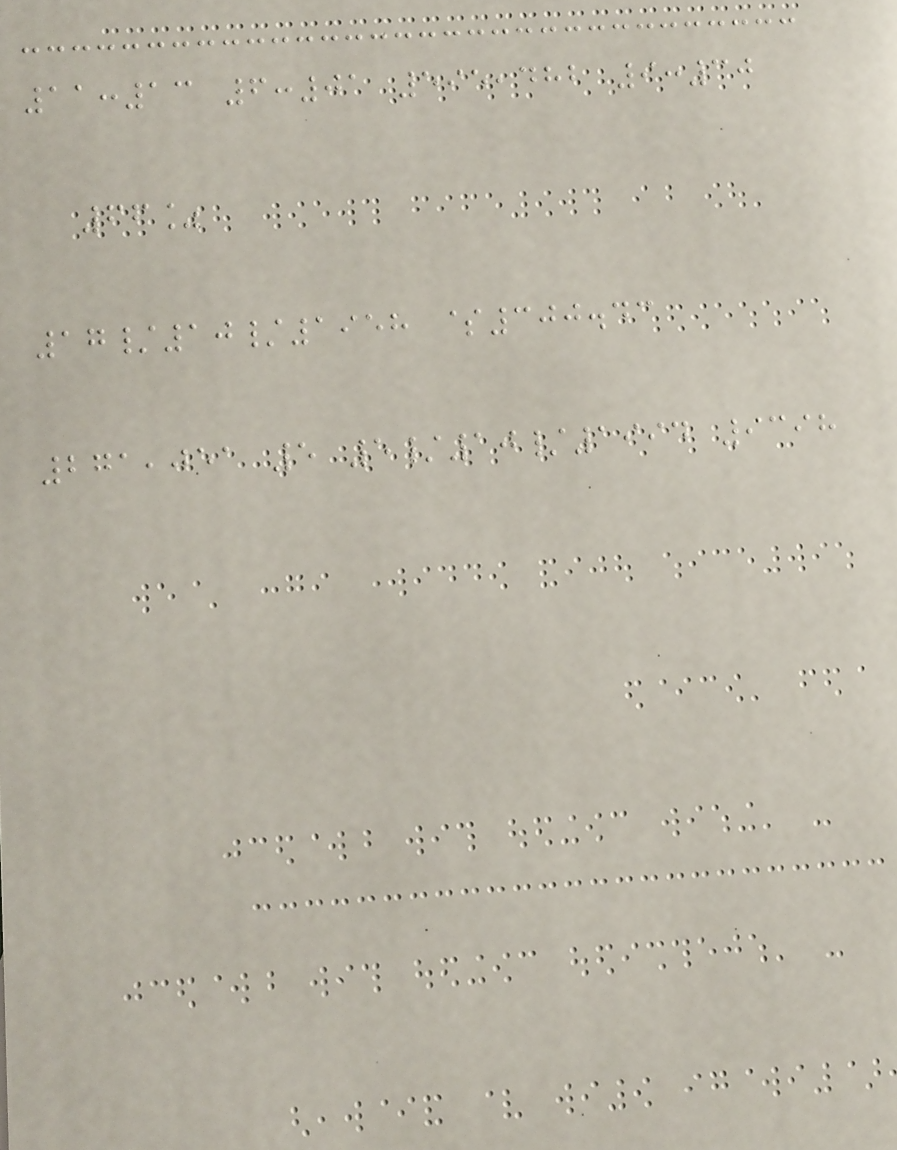11:13 6:01 595,482 9:30
66%
17/10/1958 $300.43
271,051 5 5/10/1994 9398
